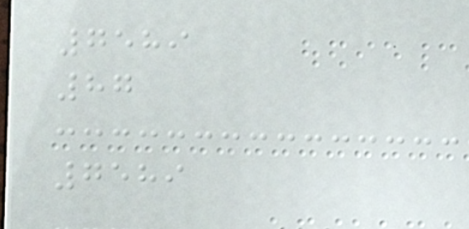7589
87
7589
